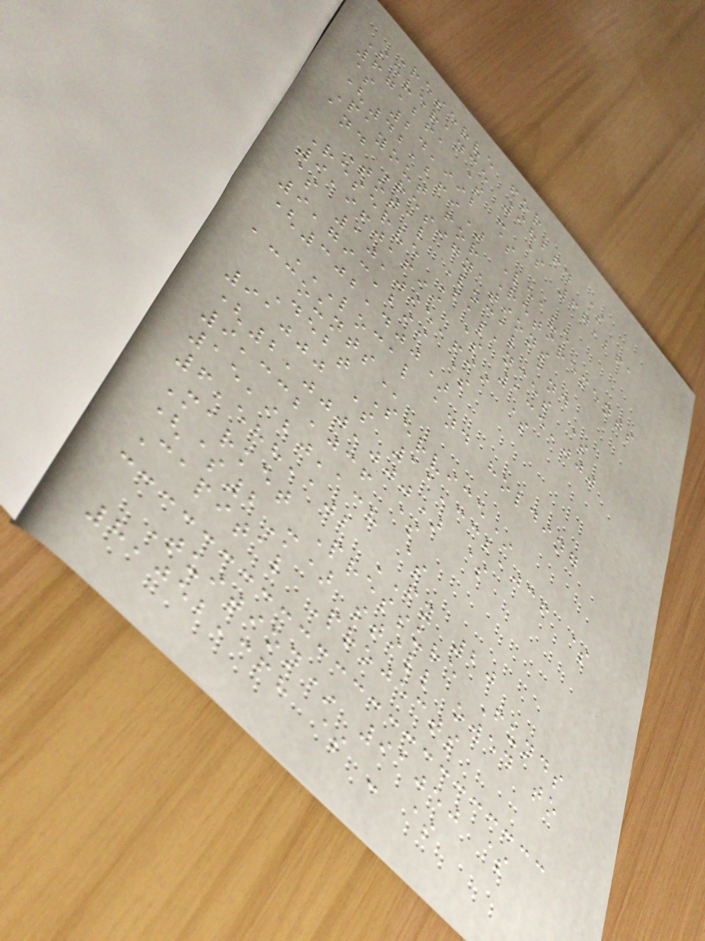Reserve for
Severance 98264 $
67,261 $ - $ 67,261
$ 24,992 $
(42,269) Leave
Payout for Retirements
and Resignations
Total Local and
Reserve Balances $
9,960,699 $ 135,000
$ 10,095,699 $
9,793,299 $
(302,400)
LOCAL AND HOLDING
ACCOUNTS
Debt Service*
91000 $ 11,332,036 $
(2,000,000) $
9,332,036 $
15,920,138 $
6,588,102 FY 20
Market Pressure Funds
($2M) still owed to
Capital Projects
Tuition* 91050 $
8,052,368 $ - $
